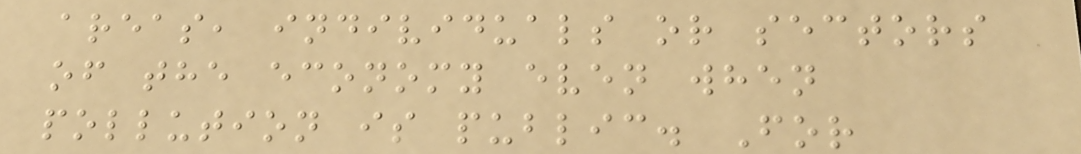areas, individuals or sectors
of the economy even when
pollution is public. For
